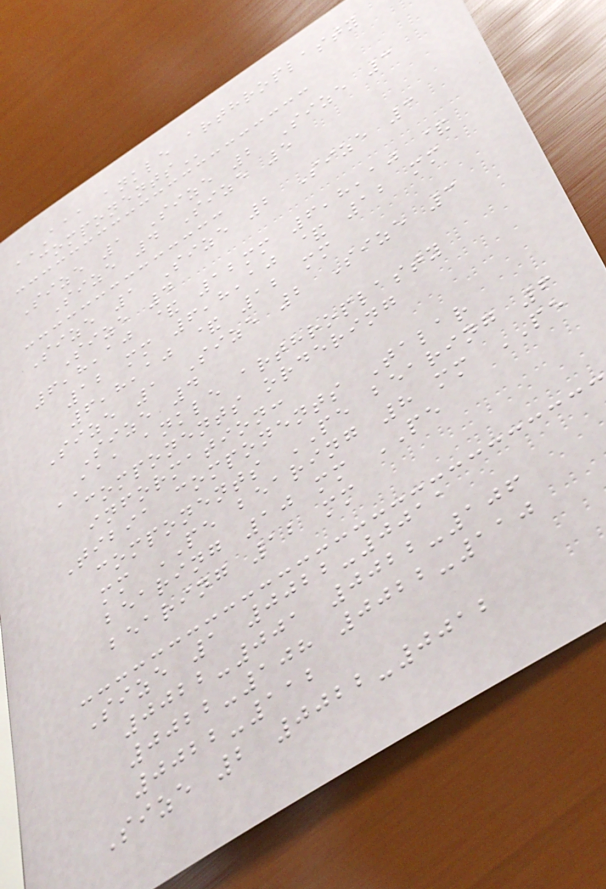AAA ANKLE ARTHROPLASTY
COMPONENTS
Size 1 Size 2 Size 3
Size 4 Size 5
Size 1 Size 2 Size 3
Size 4
6,8,10 & 12mm 6,8,10 &
12 mm 6,8,10 & 12 mm
6,8,10 & 12 mm
Size 1 Size 2 Size 3
Size 4
AAA ankle arthroplasty
components ordering
information:
Tibia components Talar
components PE bearing 6
mm PE bearing 8 mm PE
bearing 10 mm PE
bearing 12 mm
Size 1 0022-0011
0022-001 0022-106
0022-108 0022-110
0022-112
Size 2 0022-0012
